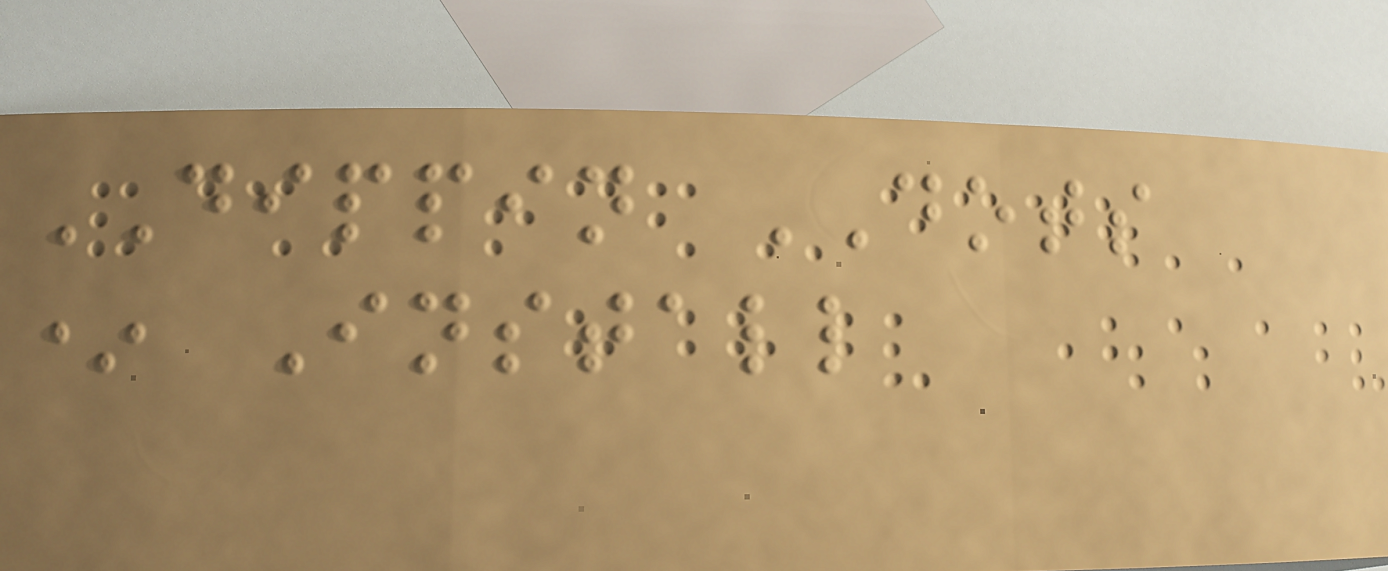DIPPIN DOTS
* Install
